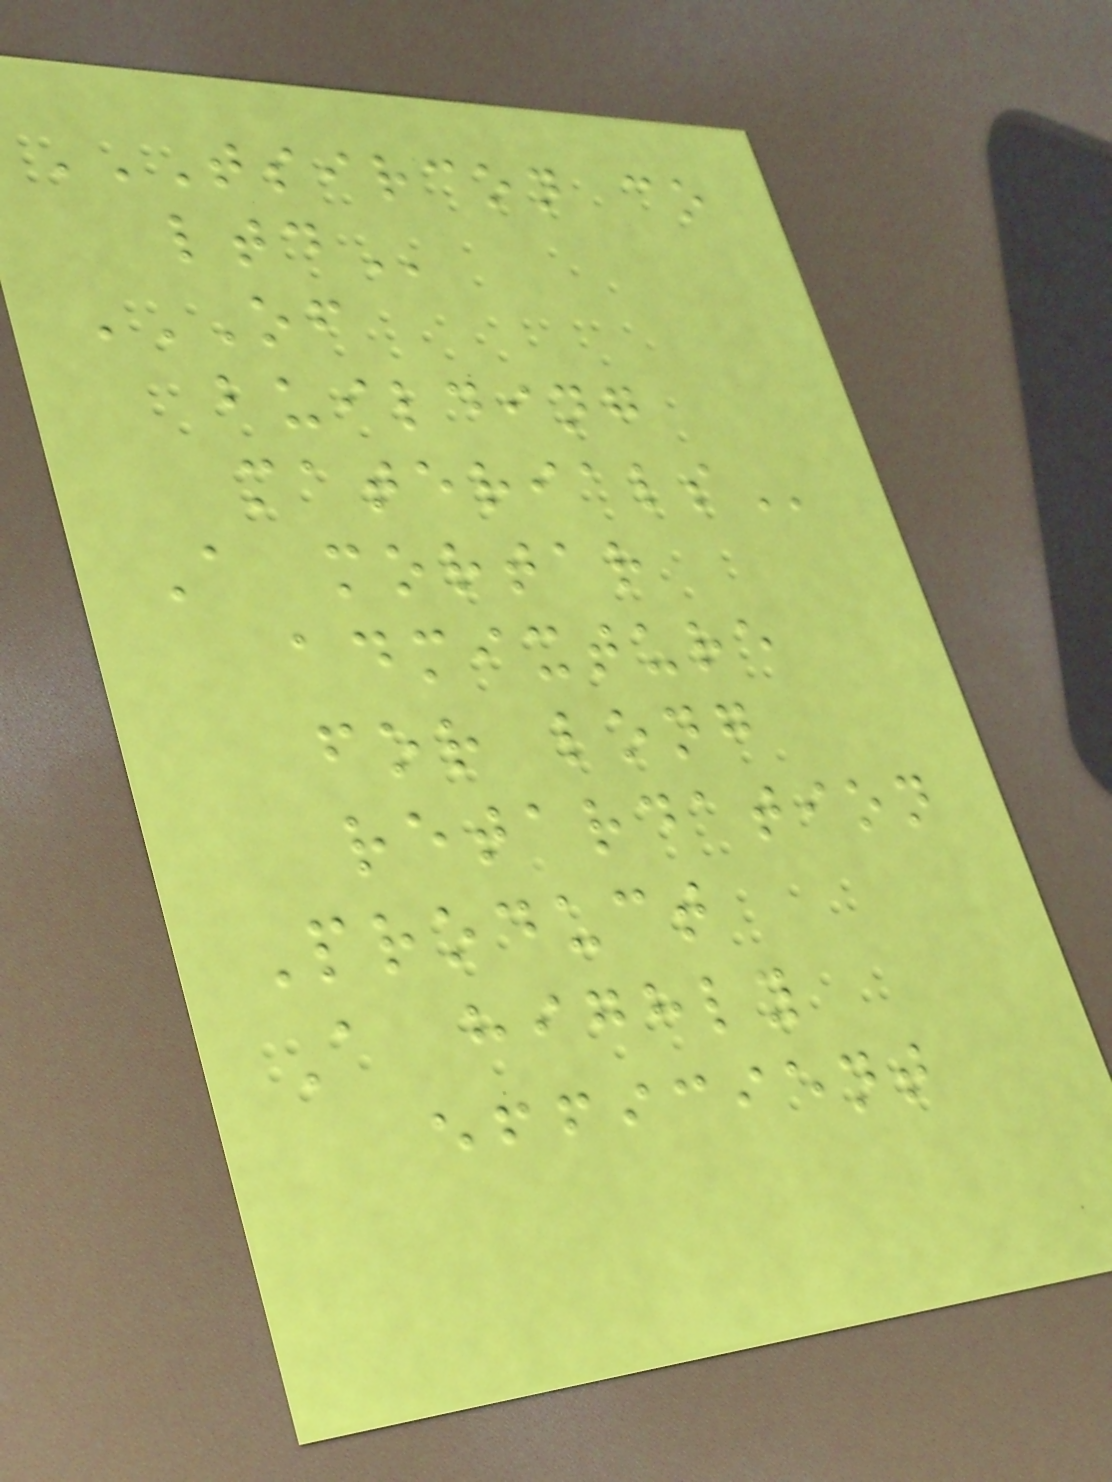TSIRCON CO
LTD
OF
BUILDING
MATERIALS
A mortar
admixture
for long
retardation
Product
A highly
efficient
